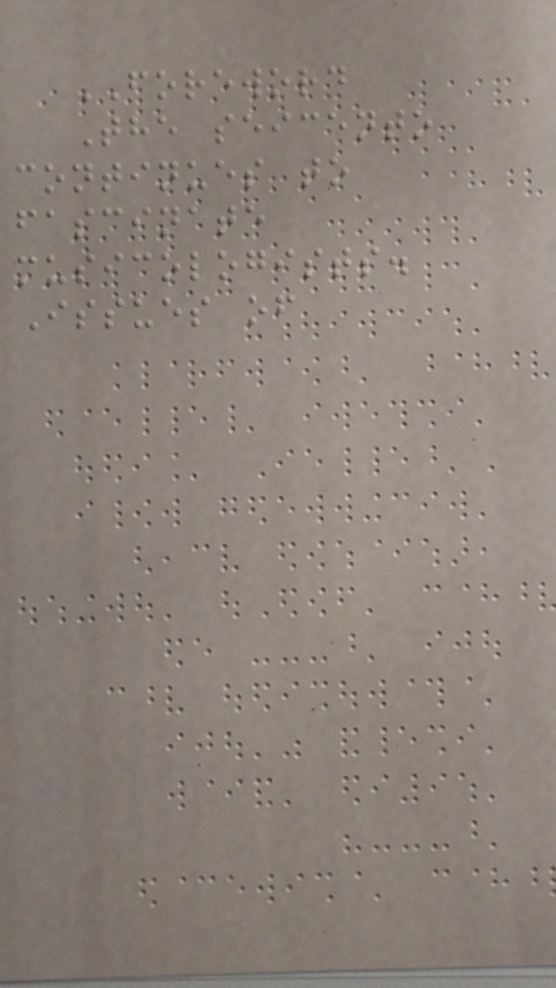FOREWORD
The seicento
continues to
fascinate
musicologists.
Issues of
